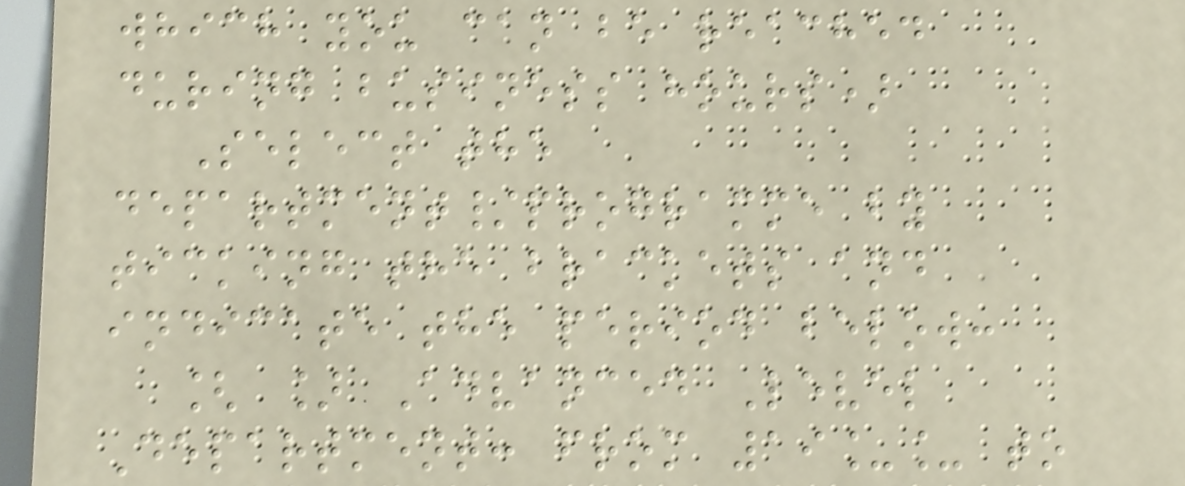which you can be reached
during business hours)
Select the
department/programme by
ticking the brackets and
indicate the period below:
[ ] Advanced Level
Department: from 19__ to
